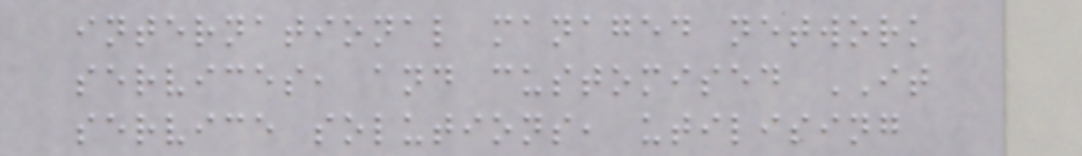international managed network
services, and customised IT
service solutions, utilising
